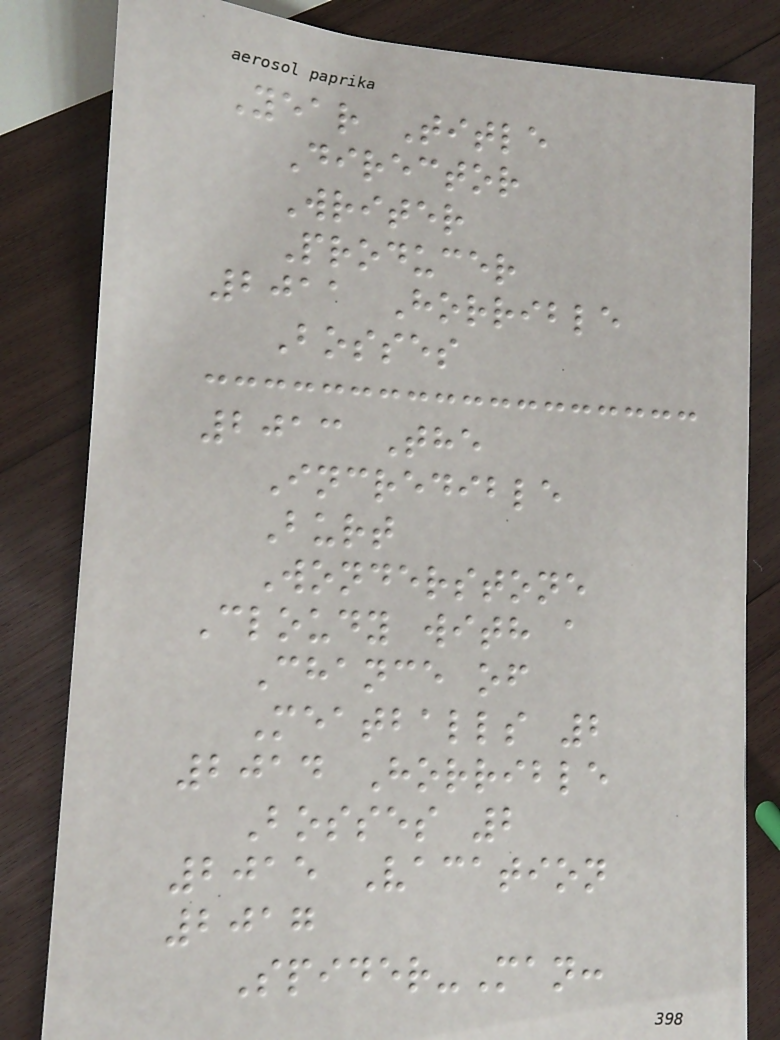Year Title
Director
Writer
Producer
2011 Horrible
Bosses
2013 The
Incredible
Burt
Wonderstone
Cloudy with a
Chance of
Meatballs 2
2014 Horrible
Bosses 2
2015 Vacation
2017
Spider-Man:
